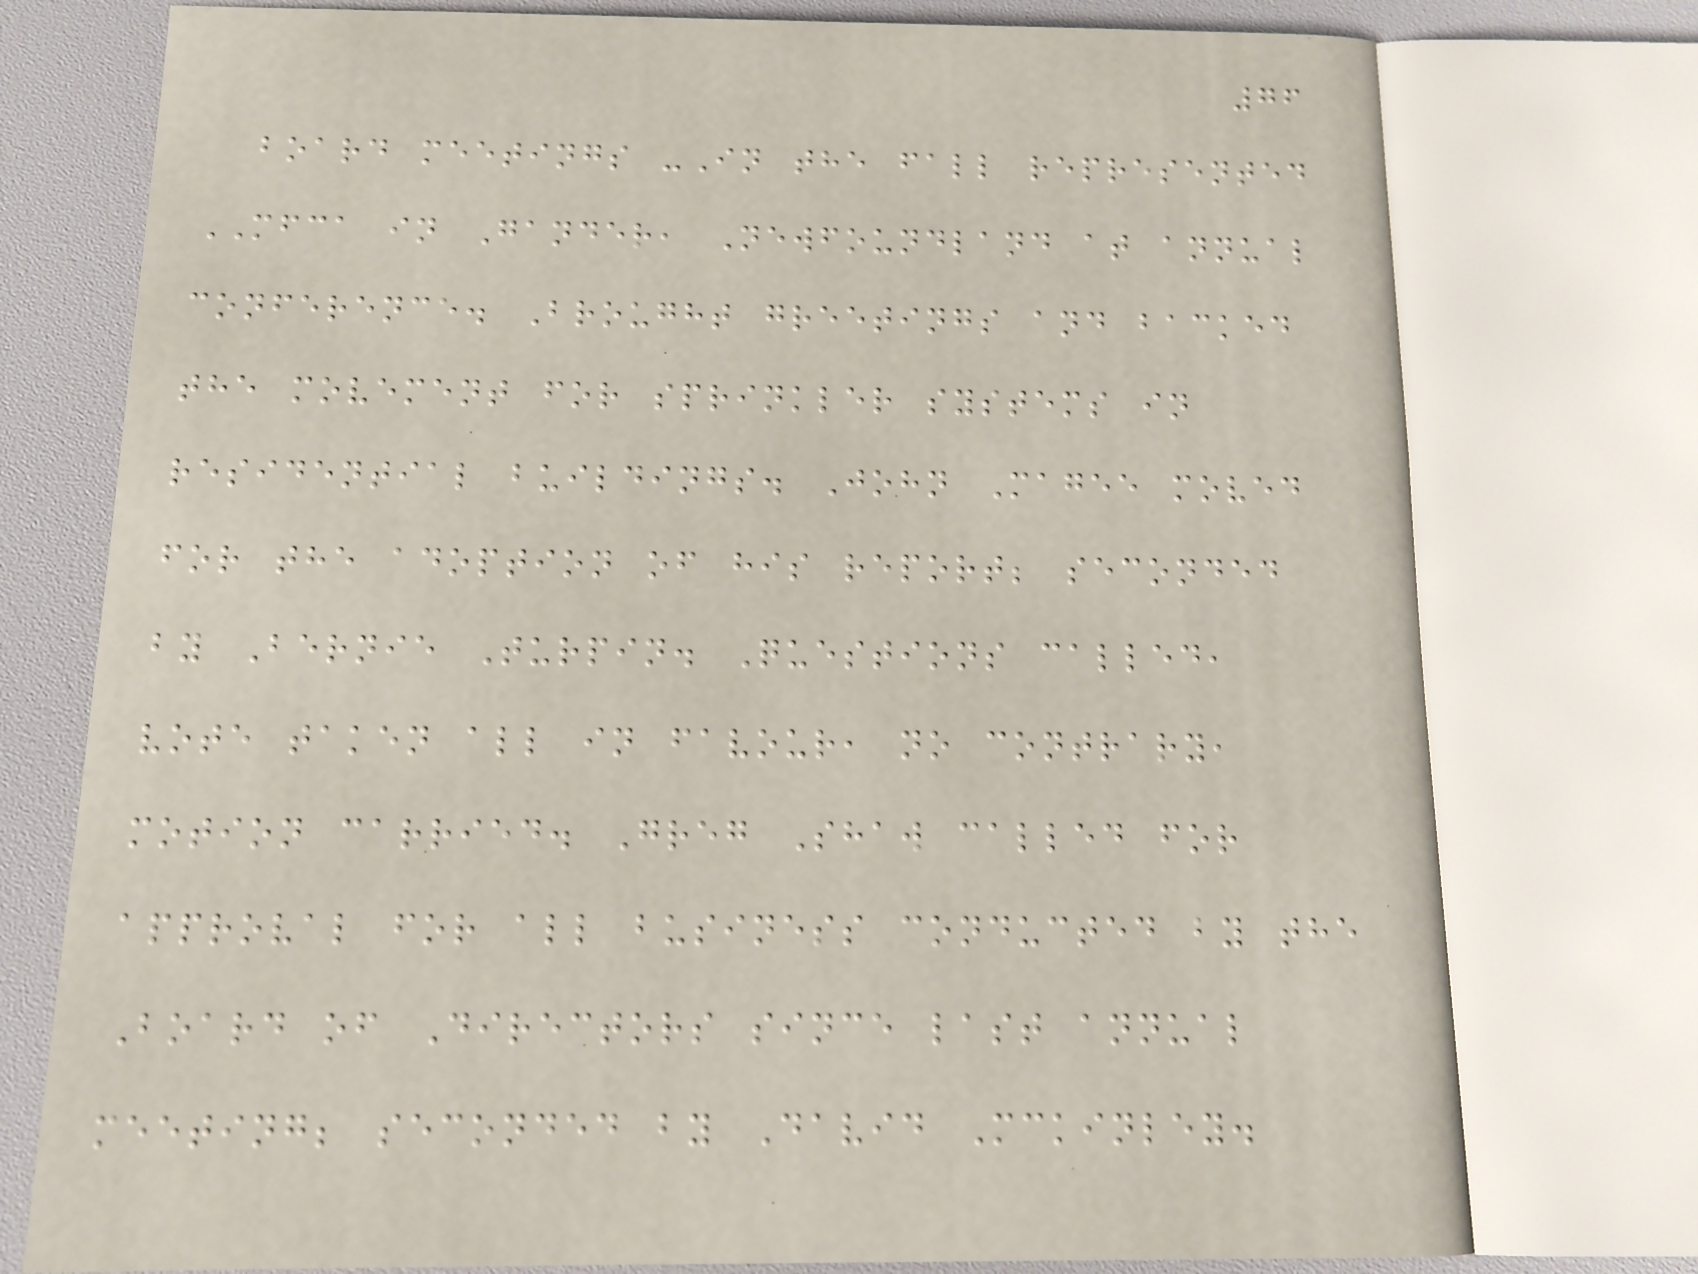76
board meetings -In the fall represented
MFCA in Gander, Newfoundland at annual
conference. Brought greetings and backed
the movement for sprinkler systems in
residential buildings. John Magee moved
for the adoption of his report; seconded
by Bernie Turpin. Questions called,
vote taken all in favour, no contrary,
motion carried. Greg Shaw called for
approval for all business conducted by the
Board of Directors since last annual
meeting; seconded by David Mckinley.
